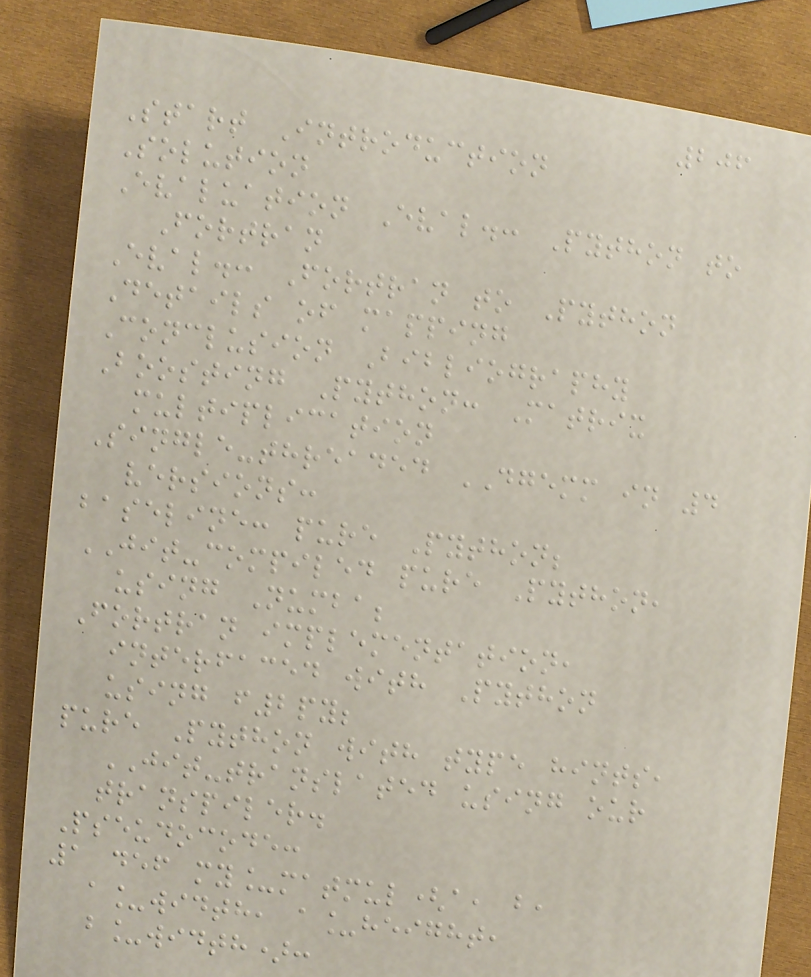206
Start Introduction
Solution
Evaluation Eval.: Python to
Fortran
Eval.: Fortran to Python
Details of mapping
Conclusion Bibliography
Boosting Python: Matrix
multiplication
Single-threaded DGEMM in 4
versions:
baseline: pure Python;
JIT-compiled pure Python,
using Numba;
Fortran implementation,
interfaced with Python
using f2py;
pure Python with type hints,
JIT-translated using our
transpiler.
Pseudocode:
1 def my_matmul(a, b,
a_width, a_height,
b_width):
